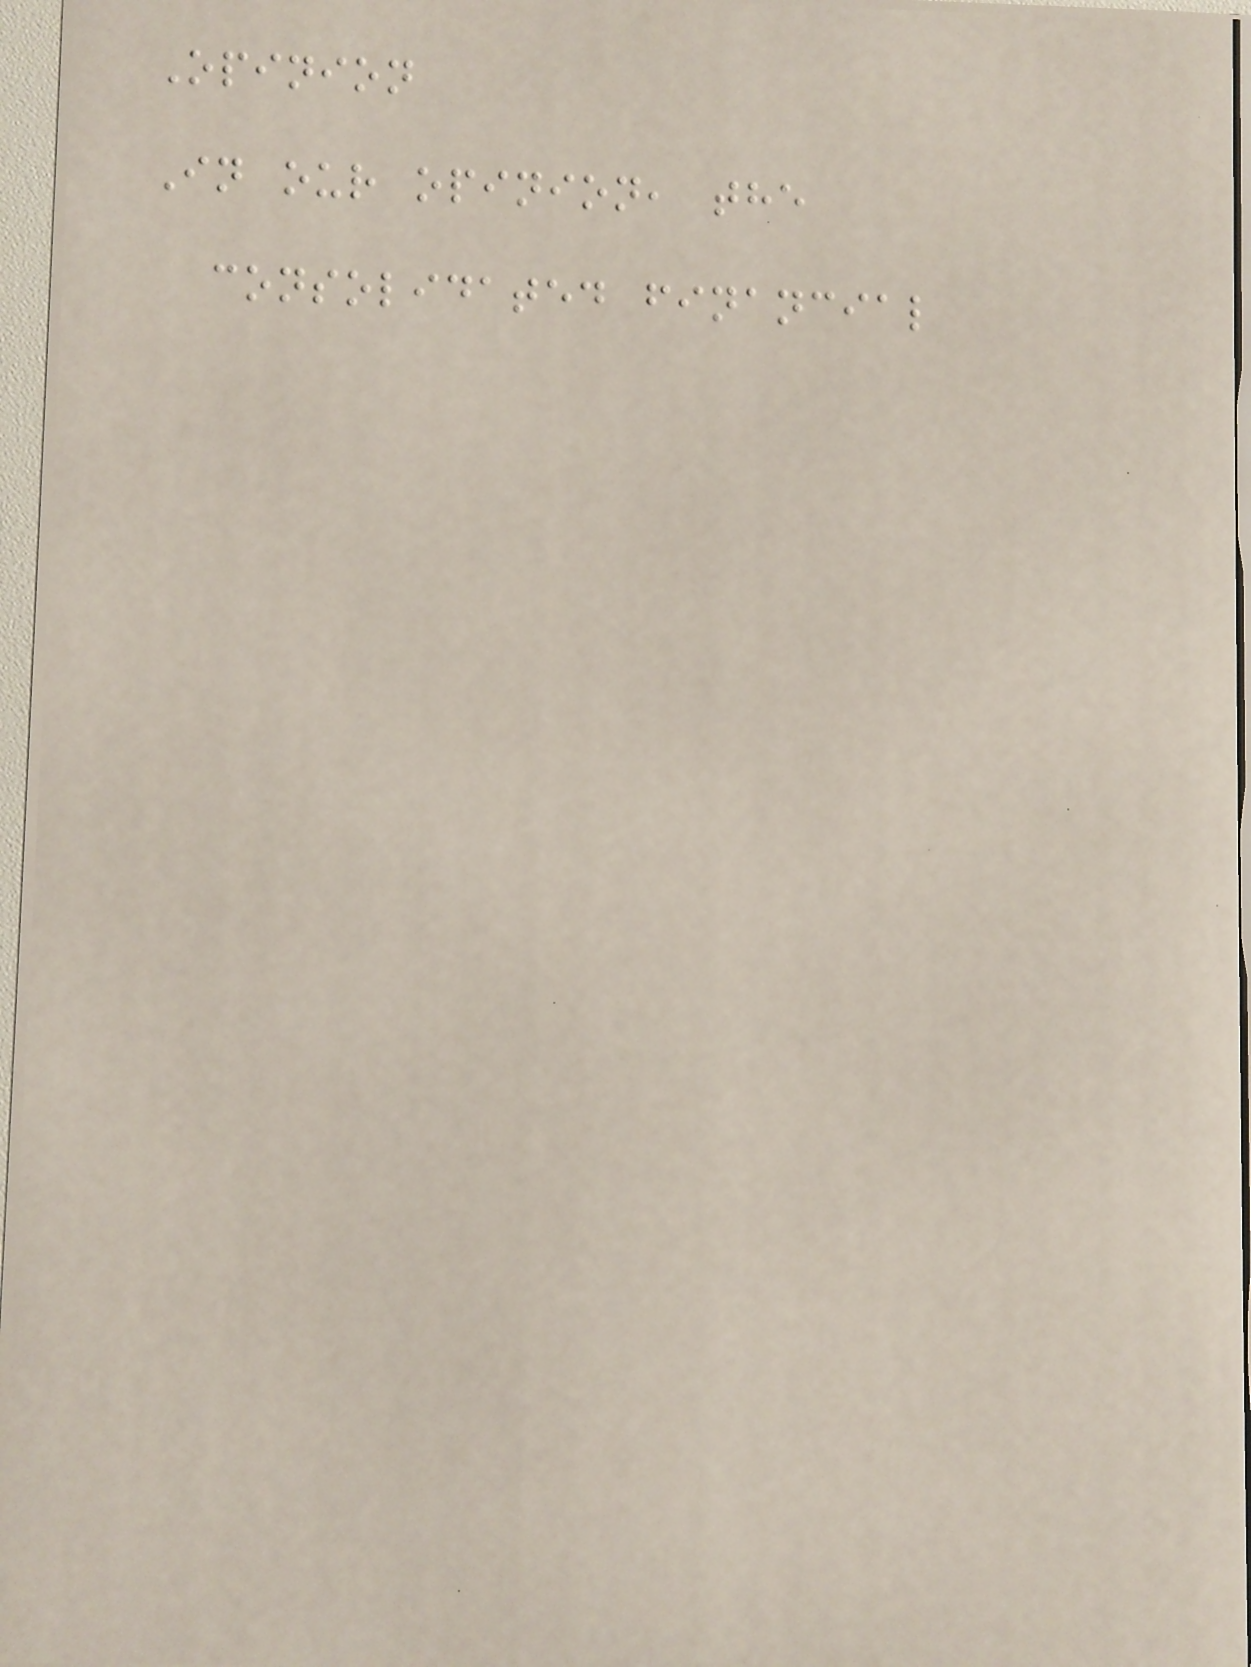Opinion
In our opinion, the
consolidated financial
